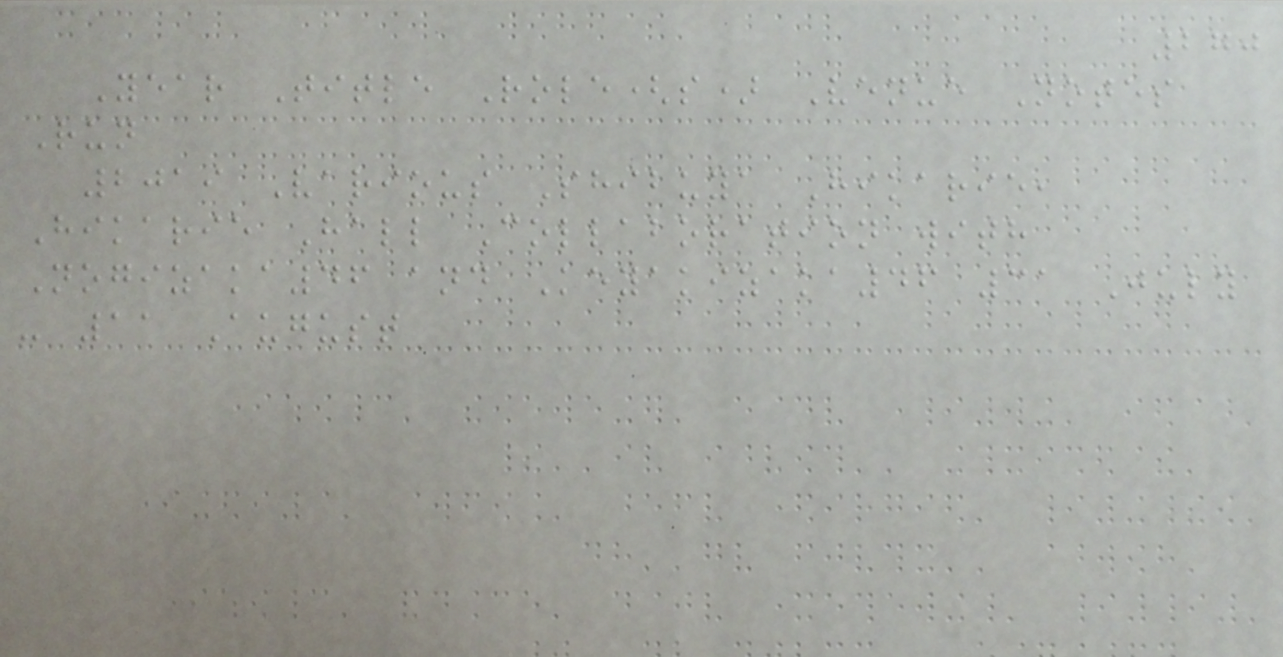270
Year Title Role(s) Venue Notes
Run
2019 Various Shibuya Hikarie,
Hikarie Hall Collaboration with
Nogizaka46 and Keyakizaka46 31 July
- 11 August
